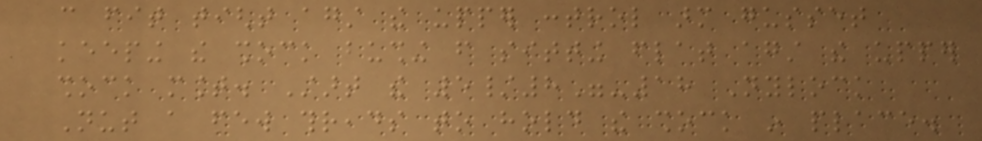can fit tight against the upper control arm gusset
keeping the shock bushing from sitting flat against the upper
shock mount. Start the 5/8"-18 Nylock
Nut a few threads to hold the shock in place.
